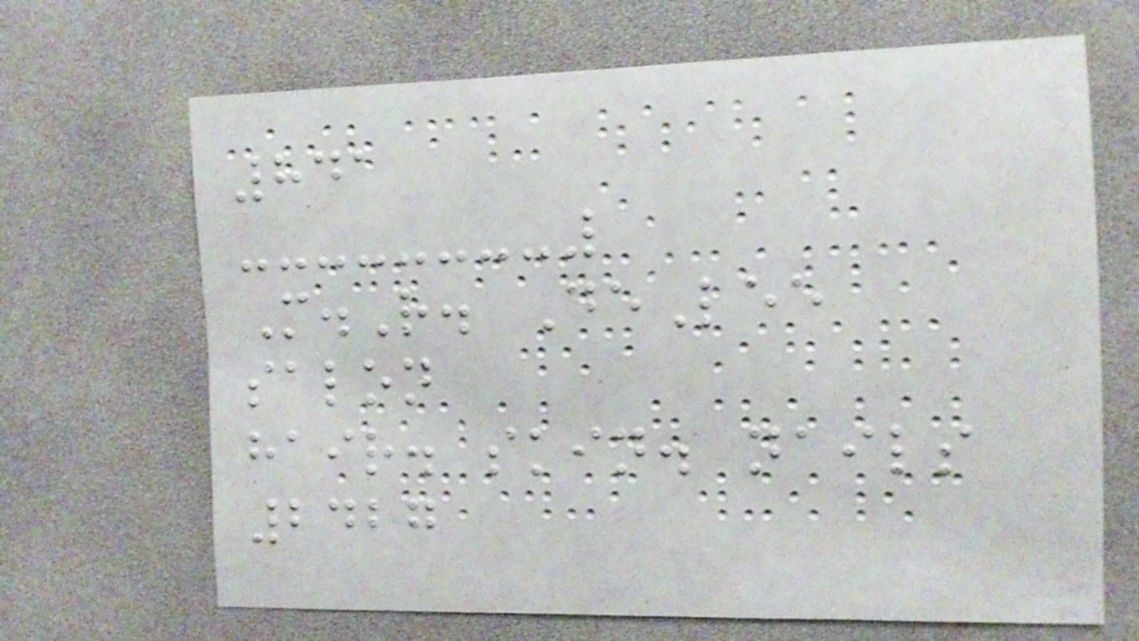841
M.R. DeLee
salon
hair. skin. nails
2427
